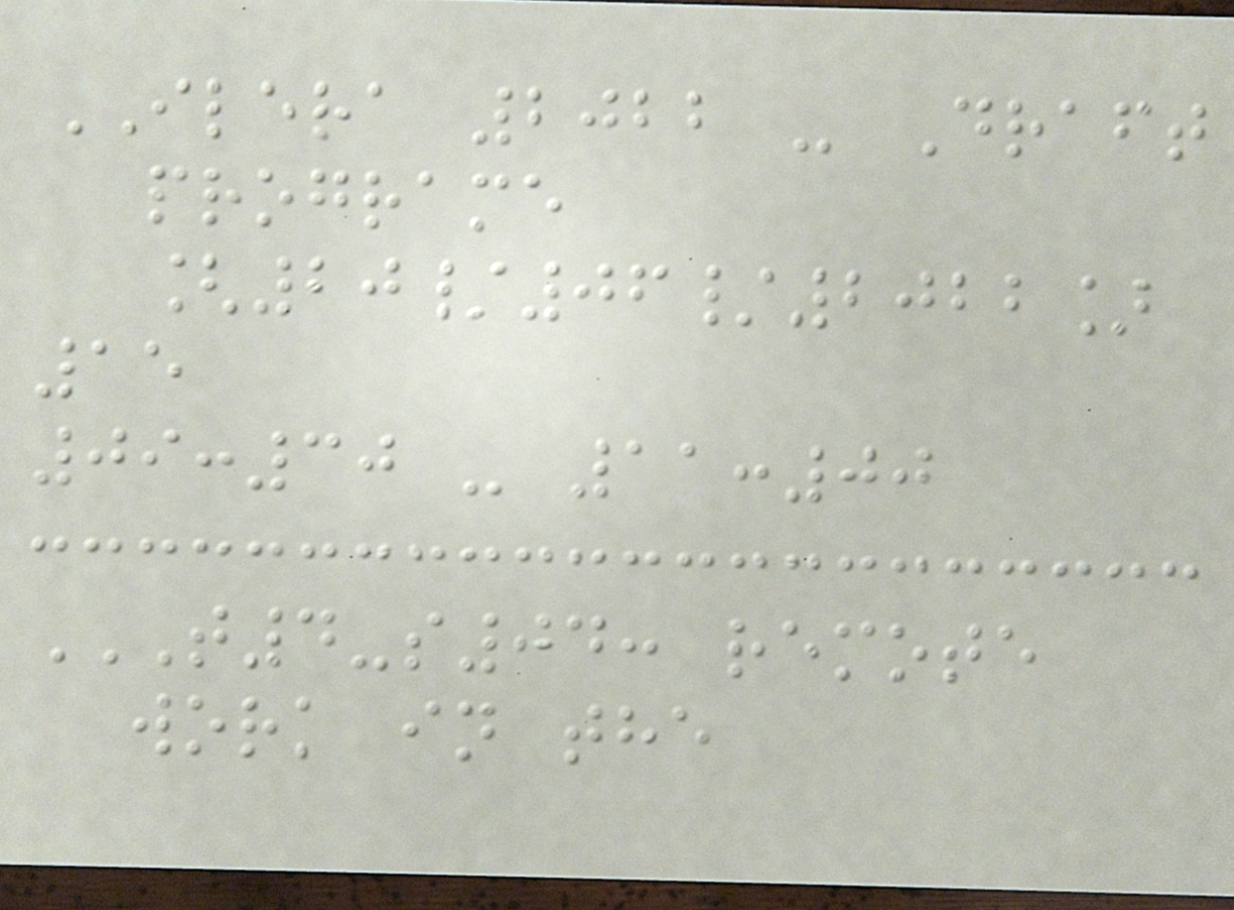ILERA 2022 - Draft
programe
[20/06/2022]
15
09:30 - 11:00
T4-S04: REMOTE
WORK IN THE
